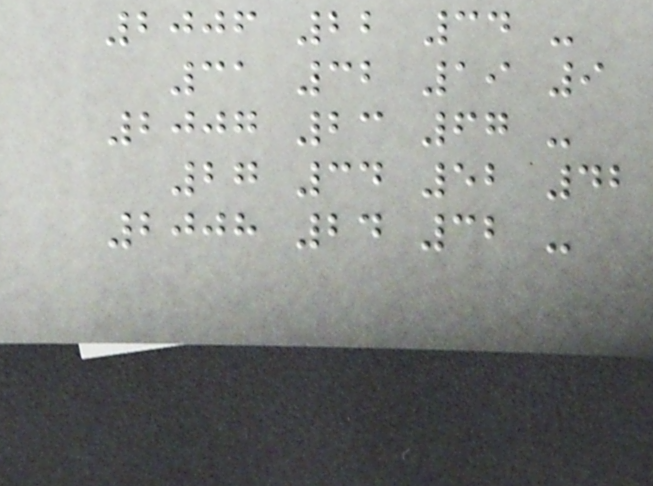2006 22 34 -
31 32 19 9
2007 23 67 -
27 34 52 42
2008 24 32 -
